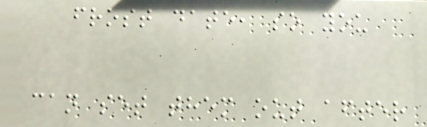frost date, so you
can set them out after
